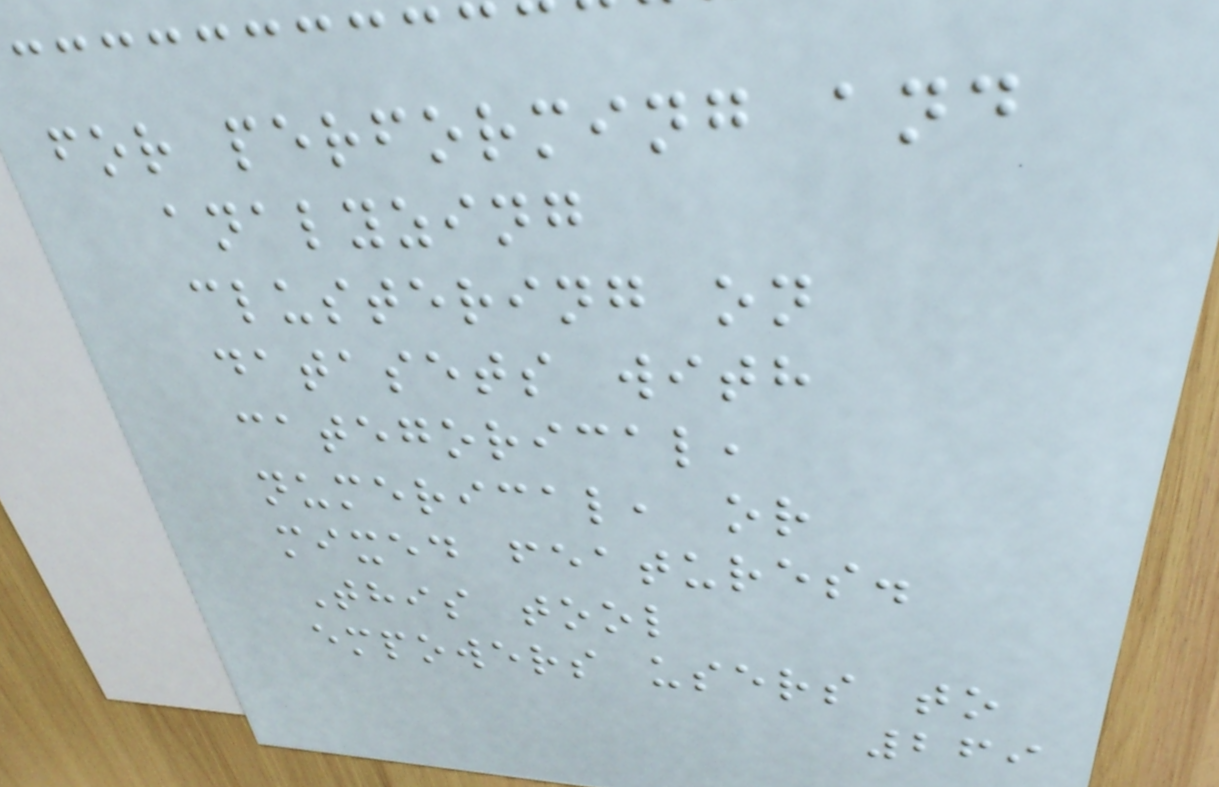for performing and
analyzing
clustering on
datasets with
categorical,
numerical, or
mixed features.
This tool
empowers users to
269
